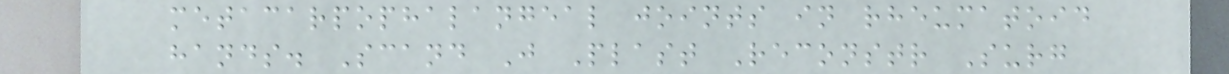metacarpophalangeal joints in rheumatoid
hands. Scand J Plast Reconstr Surg
